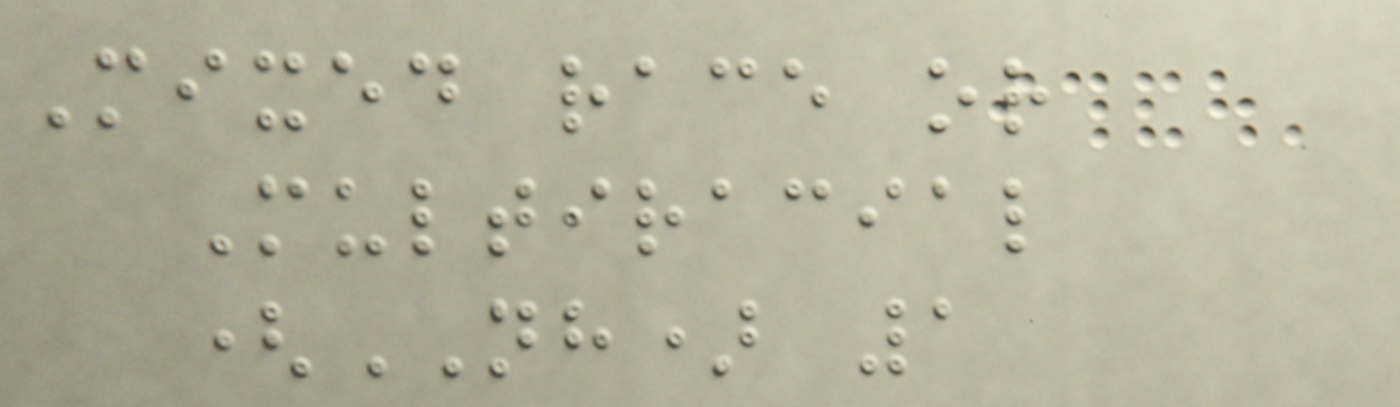Mixed race or
Multiracial
(NH) 1
